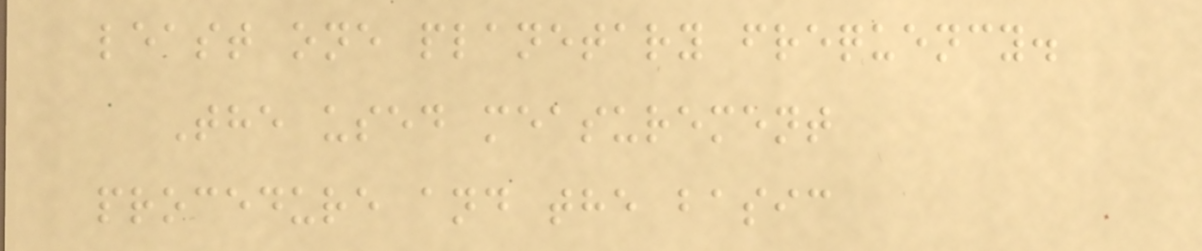least one planetary frequency.
The used measurement
procedure and the basic
